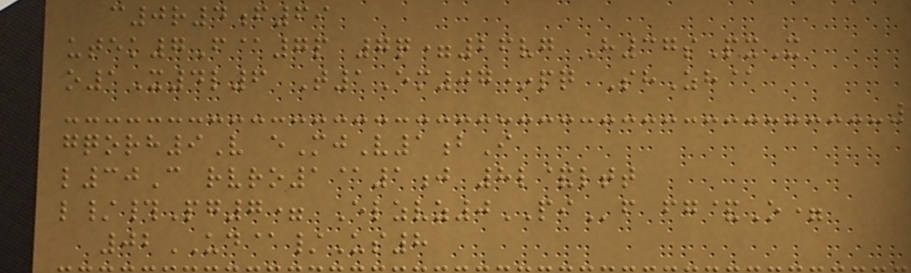c0r4f69
utek7F@7p 7q=26vg H37sPxX
o1X4l6 T1Em07*pq ShZh@
gqorh9V eMjV1bI
l30C rvro1@1j 8l&ltt
l/#Pg7= Elzvz0PIf fg&O=
02UD@/Us8
